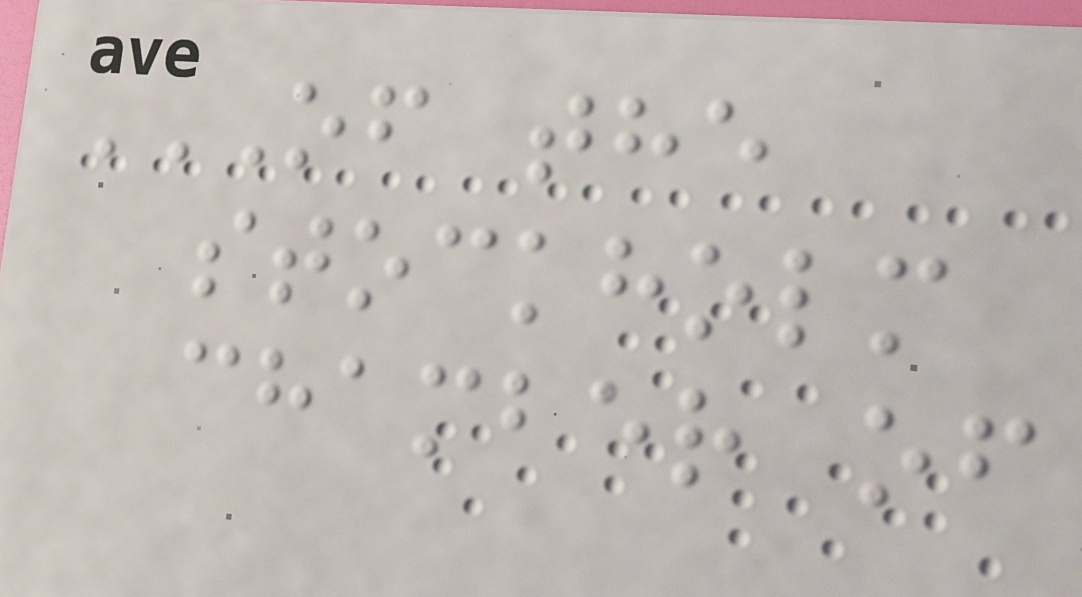OF THE
STOCKHOLM
CHAMBER OF
